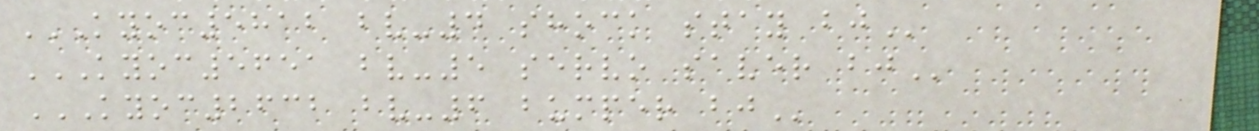KYOC5812 BV-4 SHOCK STAY BJ
KYOC5651 BV-5 SERVO SAVER BJ
KYOC2632 BV-6 BUMPER BJ
